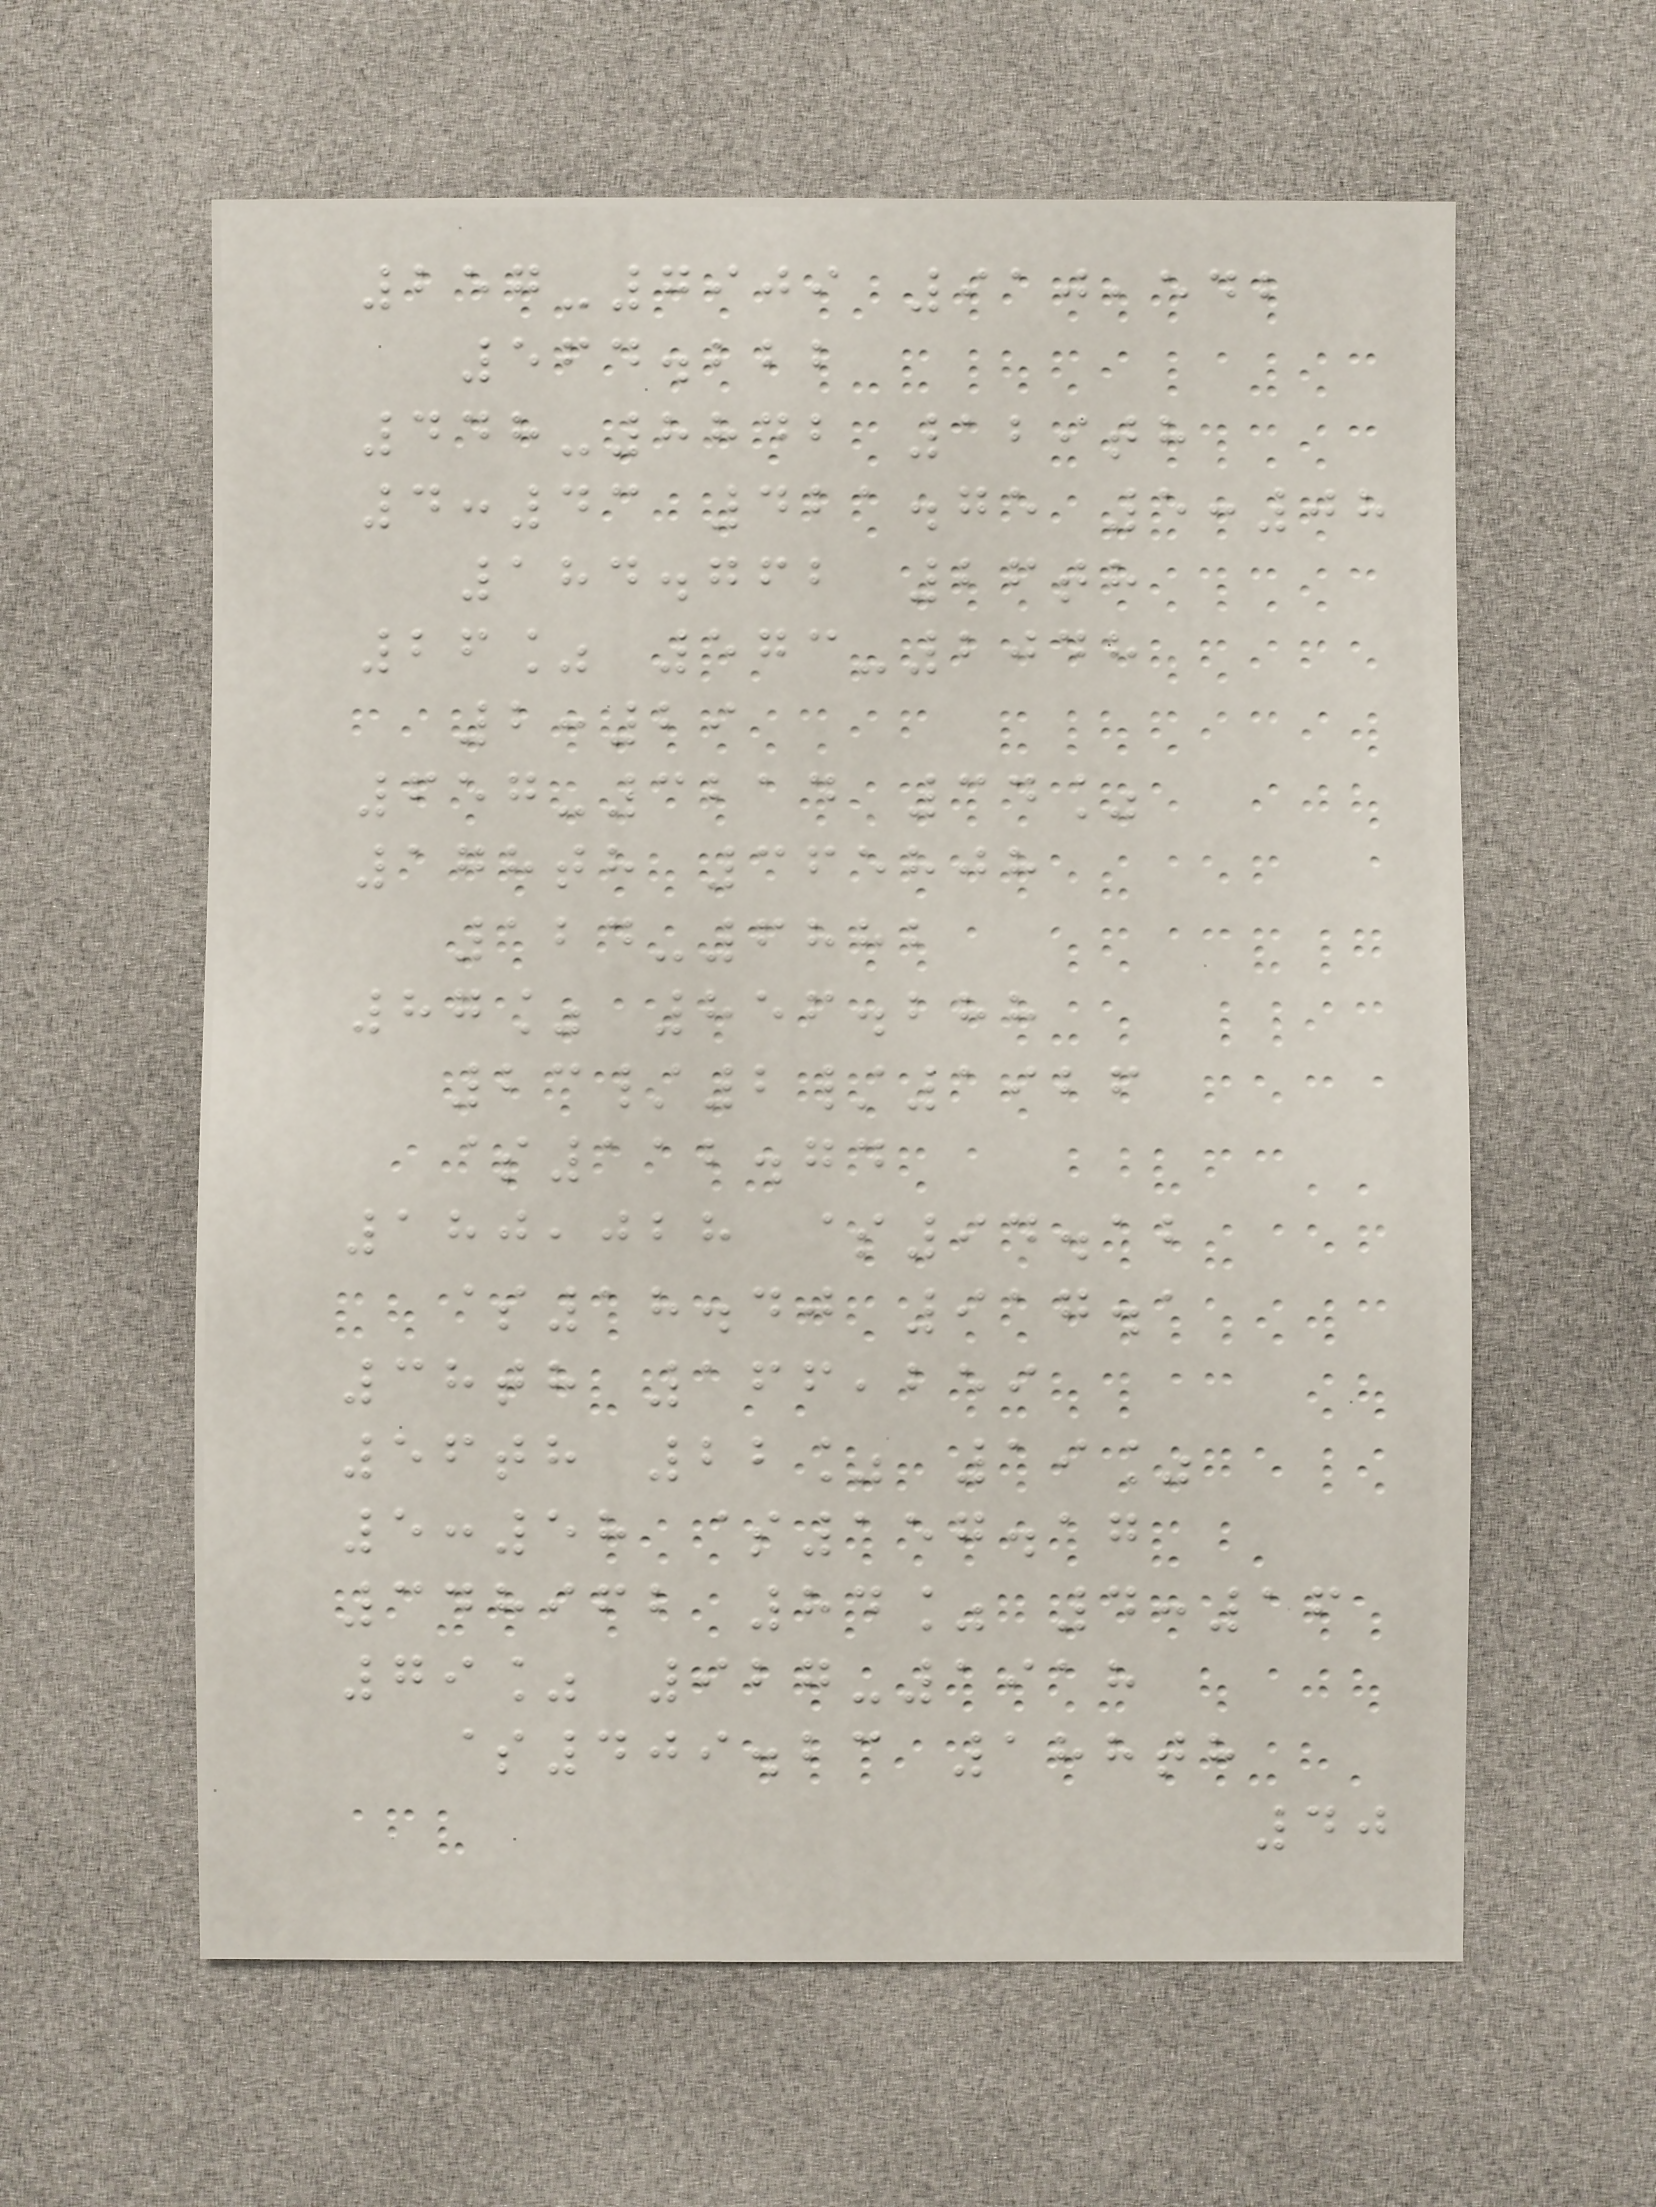257-7909 910,542
564.222
448-8842 129th
4:43 421.75 5:08
184.762 26th
26% 573-2048
2:29
657-3214 34%
178th 365808
124-6882
87% 856.288
23/2/1926
$112.74
180,028 $94.12
$18.40 917.1
38th 166,259
56th 22% 19%
5:58 $157.17
348962 84% 4:16
79% 927-1918
$409.23 188th
40
